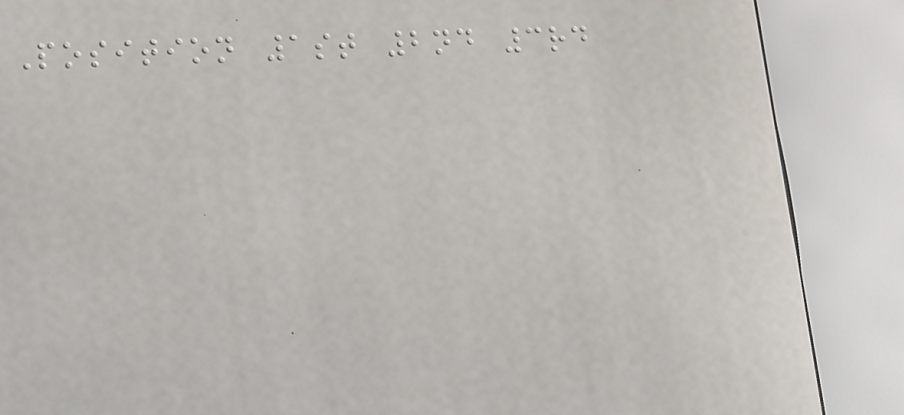Position 1st 2nd 3rd
